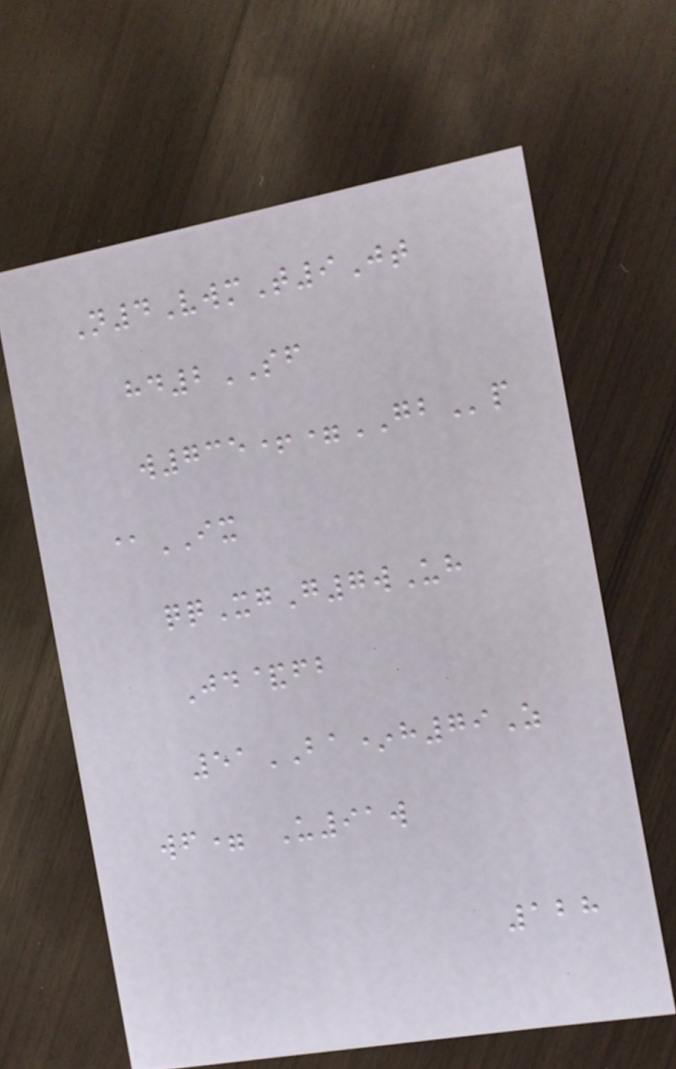N4VwmT9Jt
hd2SF
w735+=GBp
@IX
qqXgG7wUh
Jd&fb
51BA*h79Z
wf= U91w
128
